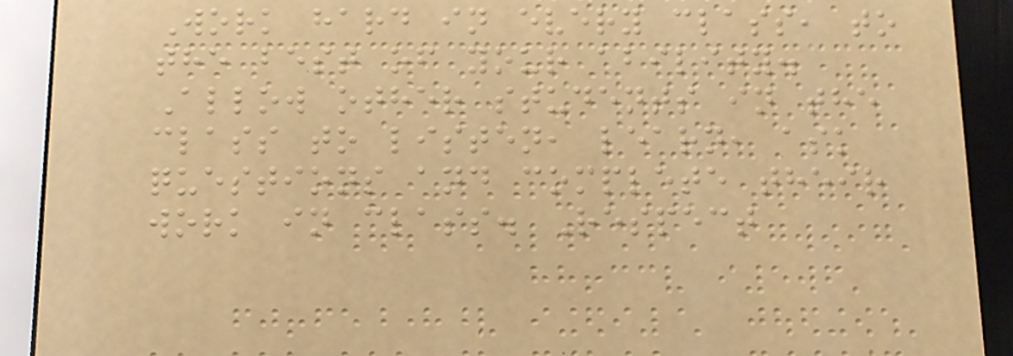Work hard in every class, to
the best of your ability.
Allow other students in the
class to listen, learn, ask
questions and complete their
work in class. Respect
